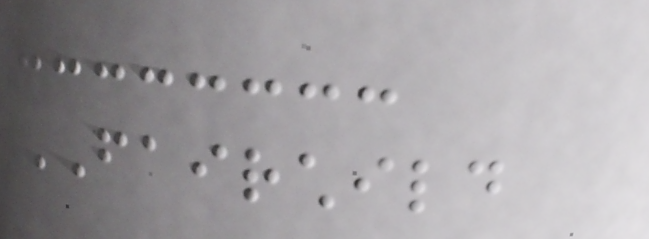FAIRCHILD
